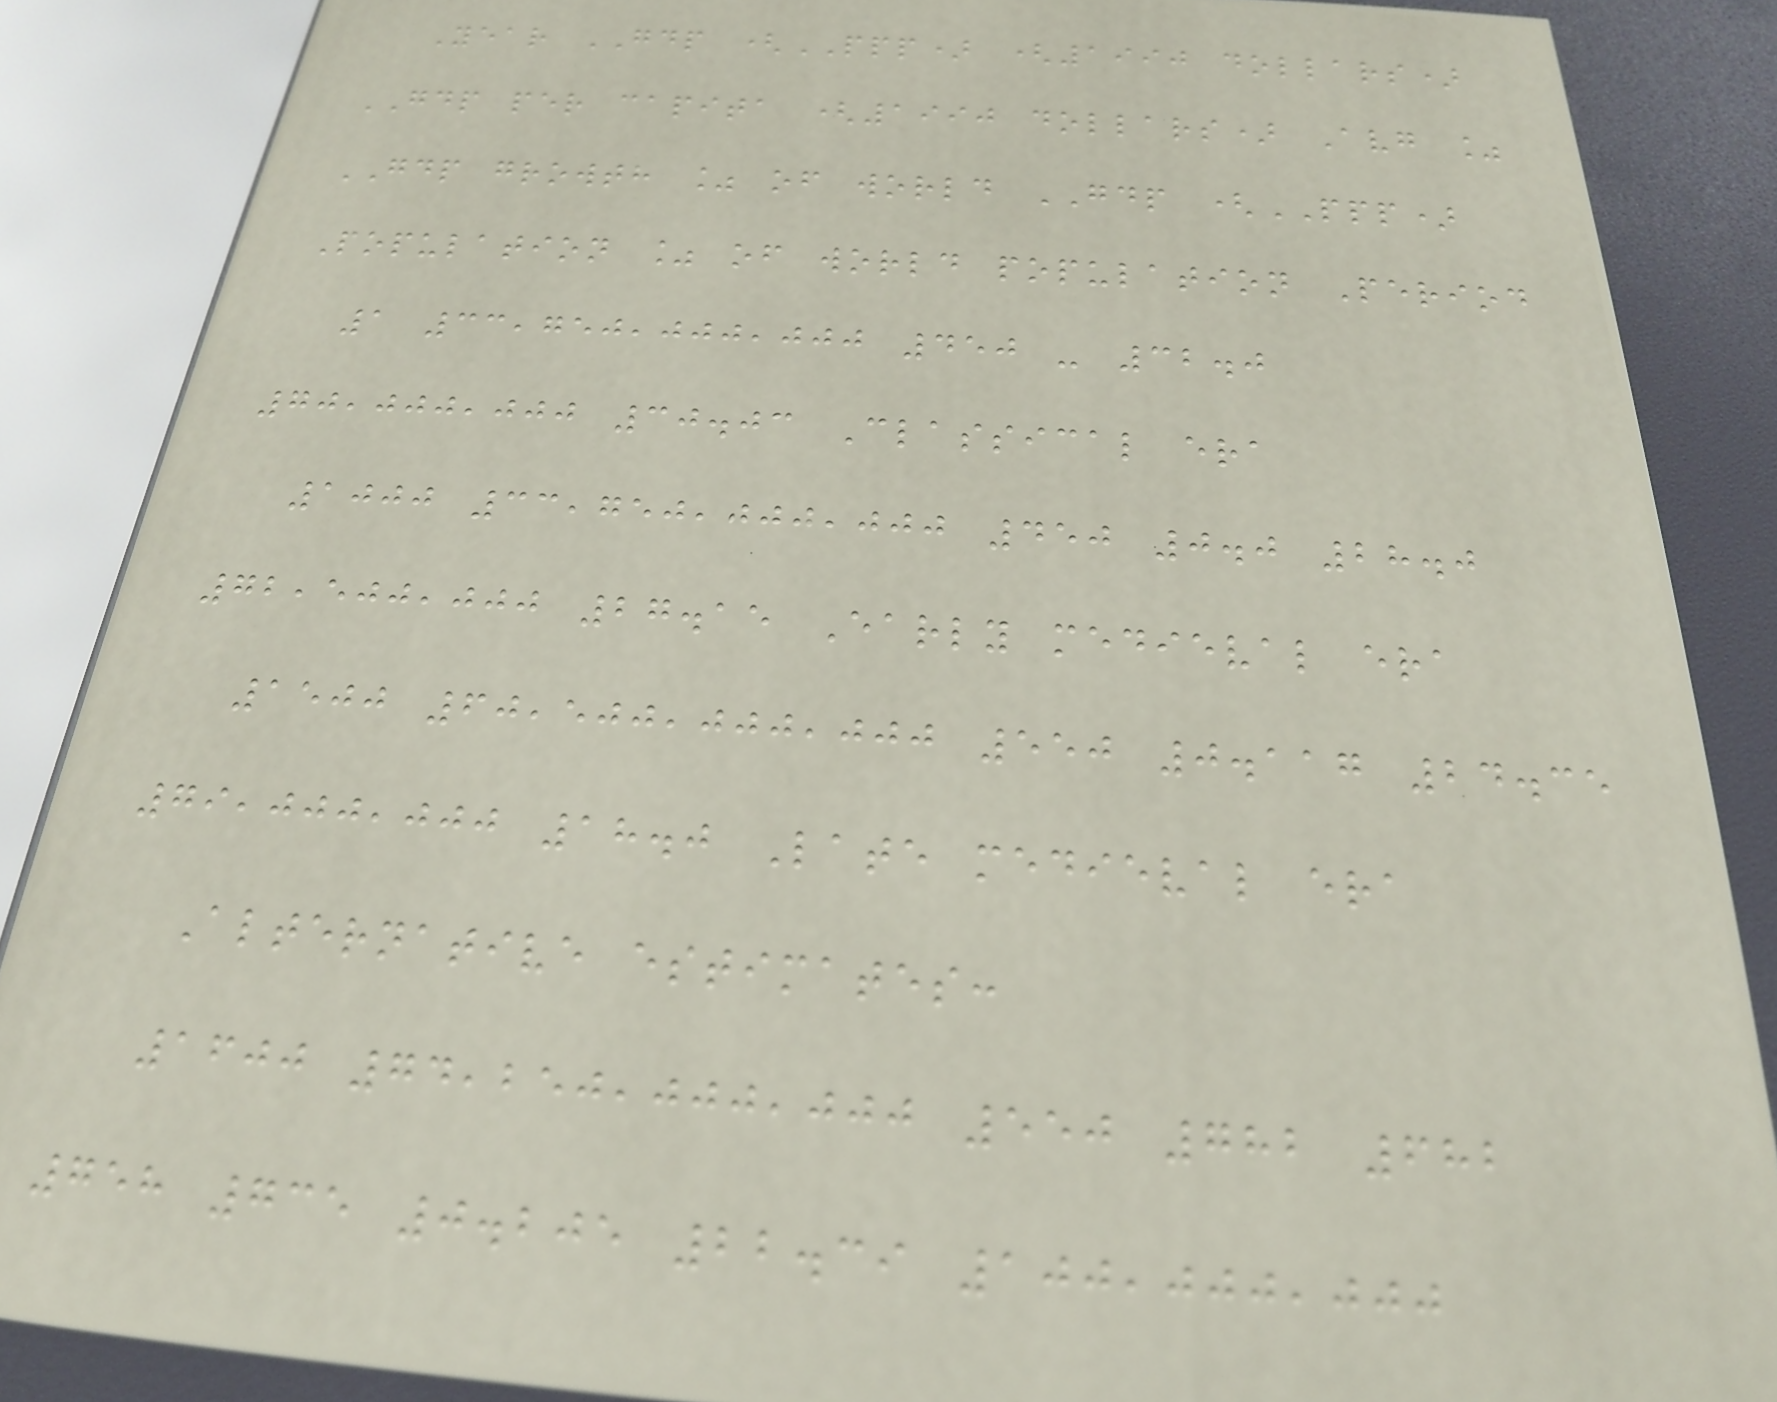Year GDP (PPP) (1990 dollars)
GDP per capita (1990 dollars) Avg %
GDP growth % of world GDP (PPP)
Population % of world population Period
1 33,750,000,000 450 - 32.0
70,000,000 30.03 Classical era
1000 33,750,000,000 450 0.0 28.0
72,500,000 27.15 Early medieval era
1500 60,500,000,000 550 0.117 24.35
79,000,000 18.0 Late medieval era
Alternative estimates:
1600 74,250,000,000 550 782 682
758 735 0.205 22.39 100,000,000
